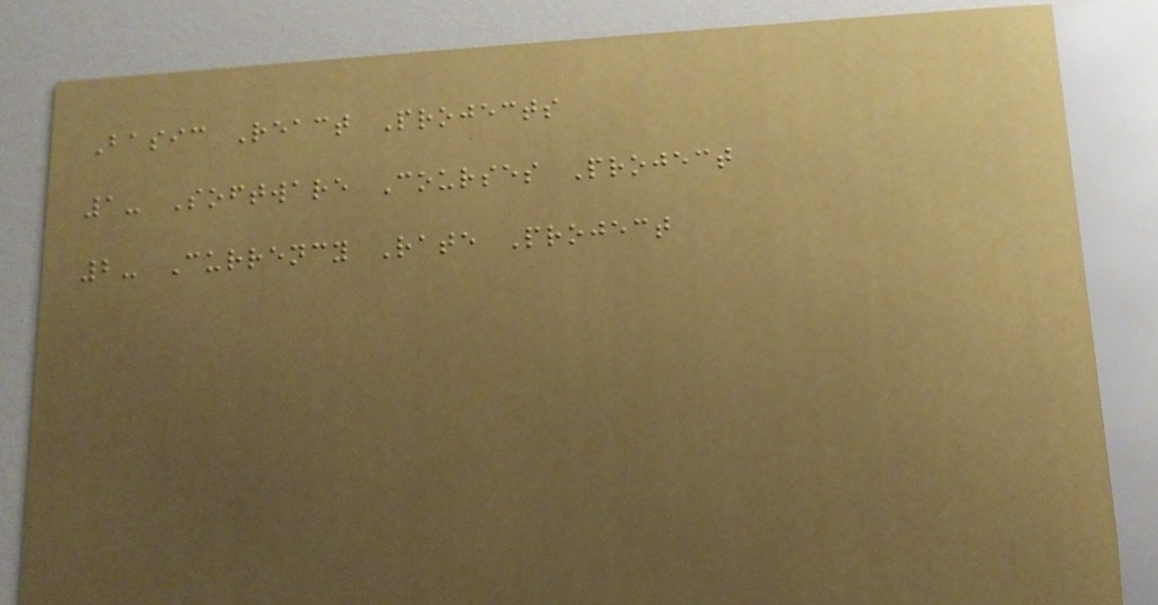Basic React Projects
1- Software Courses Project
2- Currency Rate Project
